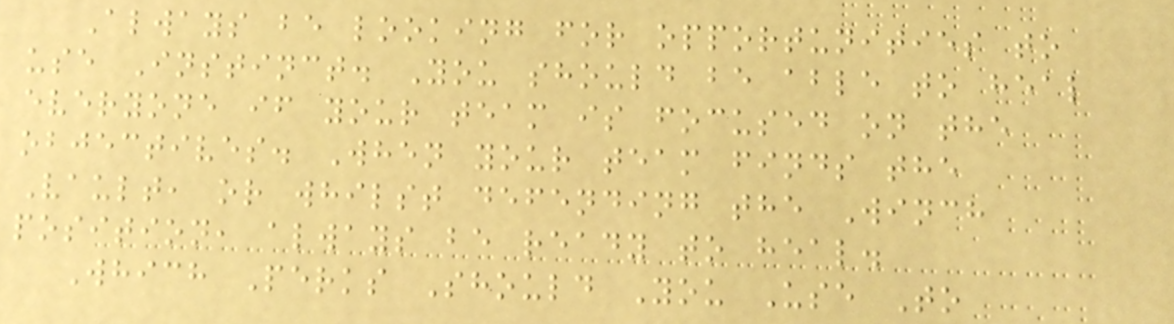Always be looking for opportunities to
use Instinct. You should be able to heal
everyone if your team is focused on the
objectives. When your team finds the
Vault, or whilst defending the Winch
position, always be ready to heal.
Which Perks Should You Use To
